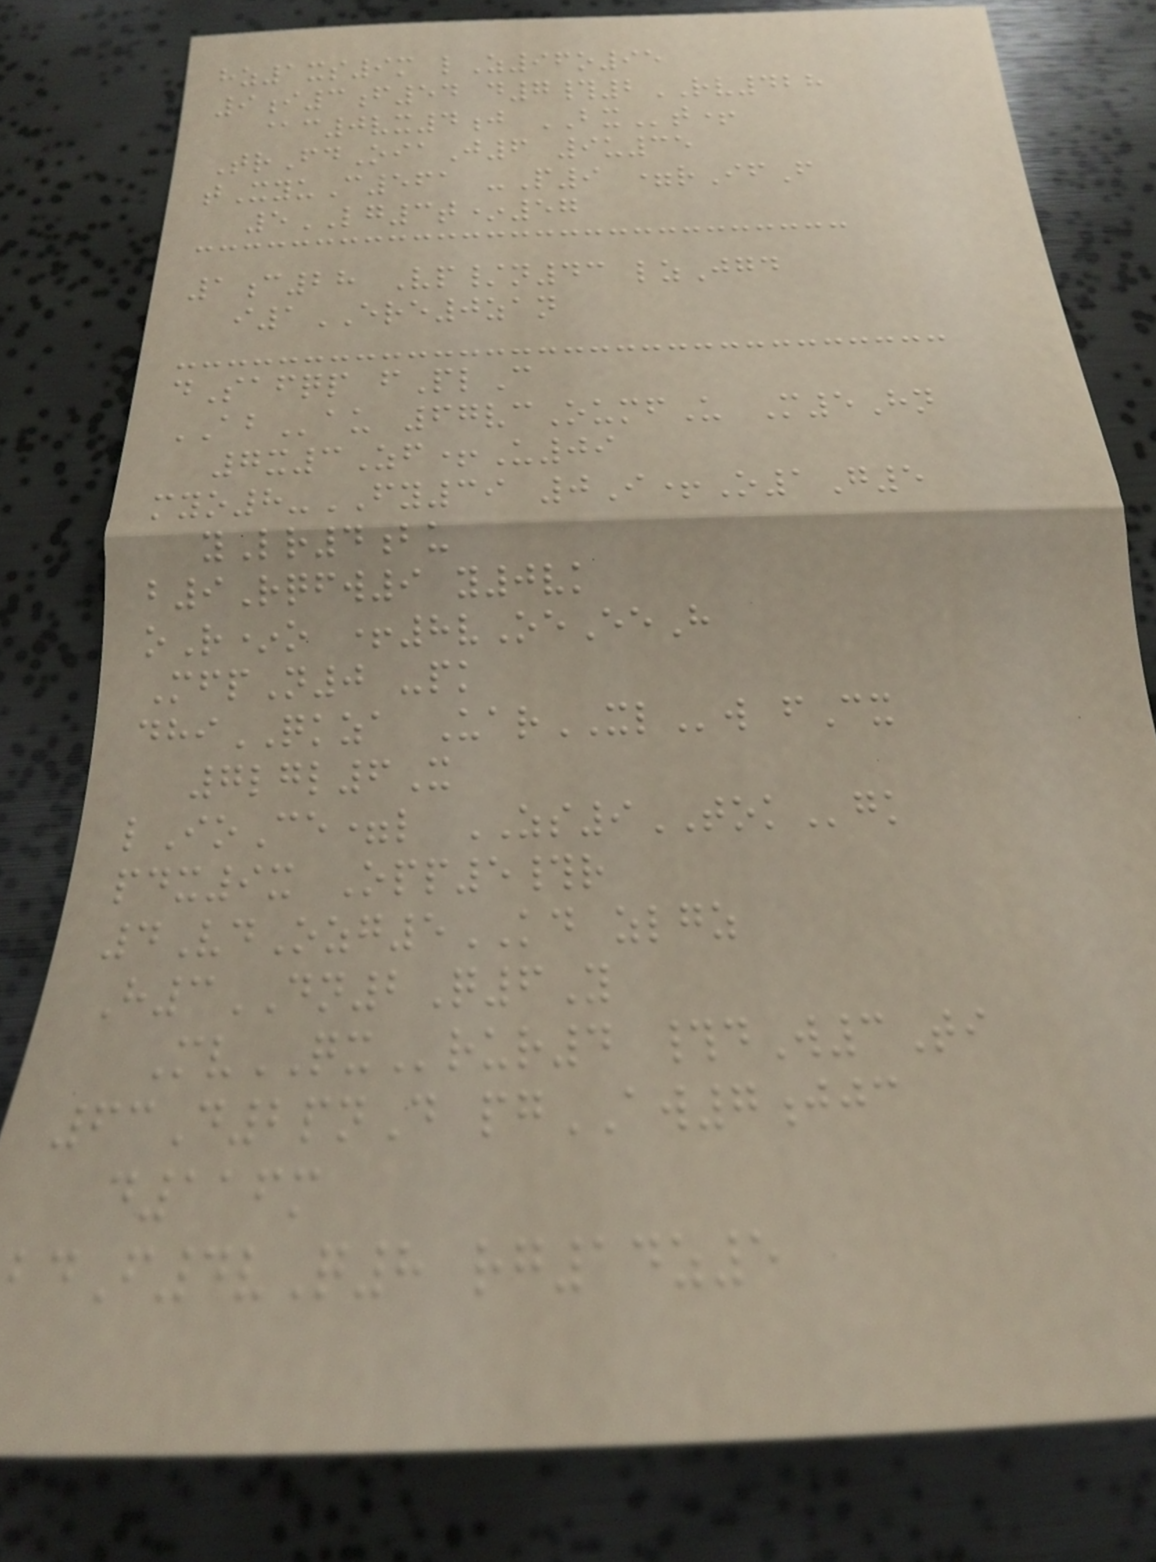hz1xs9m lZ96o95
9i3f54 d7#2RV428
@c0vx4j BXt+
TrFdOiaJ6 9u35
tXyuC561 -P9 =rIfF
5LG3t*57
1c28 Vp/n43 lzJgd
i1ERE0zan
dSafqp fPlC
ABau 67vcOumfU M5Hn
7x3Zf+U09
myo8-FY39 0I+O1G5
yLr4bu
b9Rqfw9 y0vk
oR*o +8vOeEeH
MfpN0 -pk
dhiQKZA UarXLw fCx
7lgl6X
lIoCe=l ZS9TOKgk
pdx9x Opp5#r
4VdOzg5KD zlgz
H3DN2Q6Y
MvQXrur4 #dW3Ti
63D2pnD pgAW7jjc
d116m
bdF4vQ8 rg14z5
